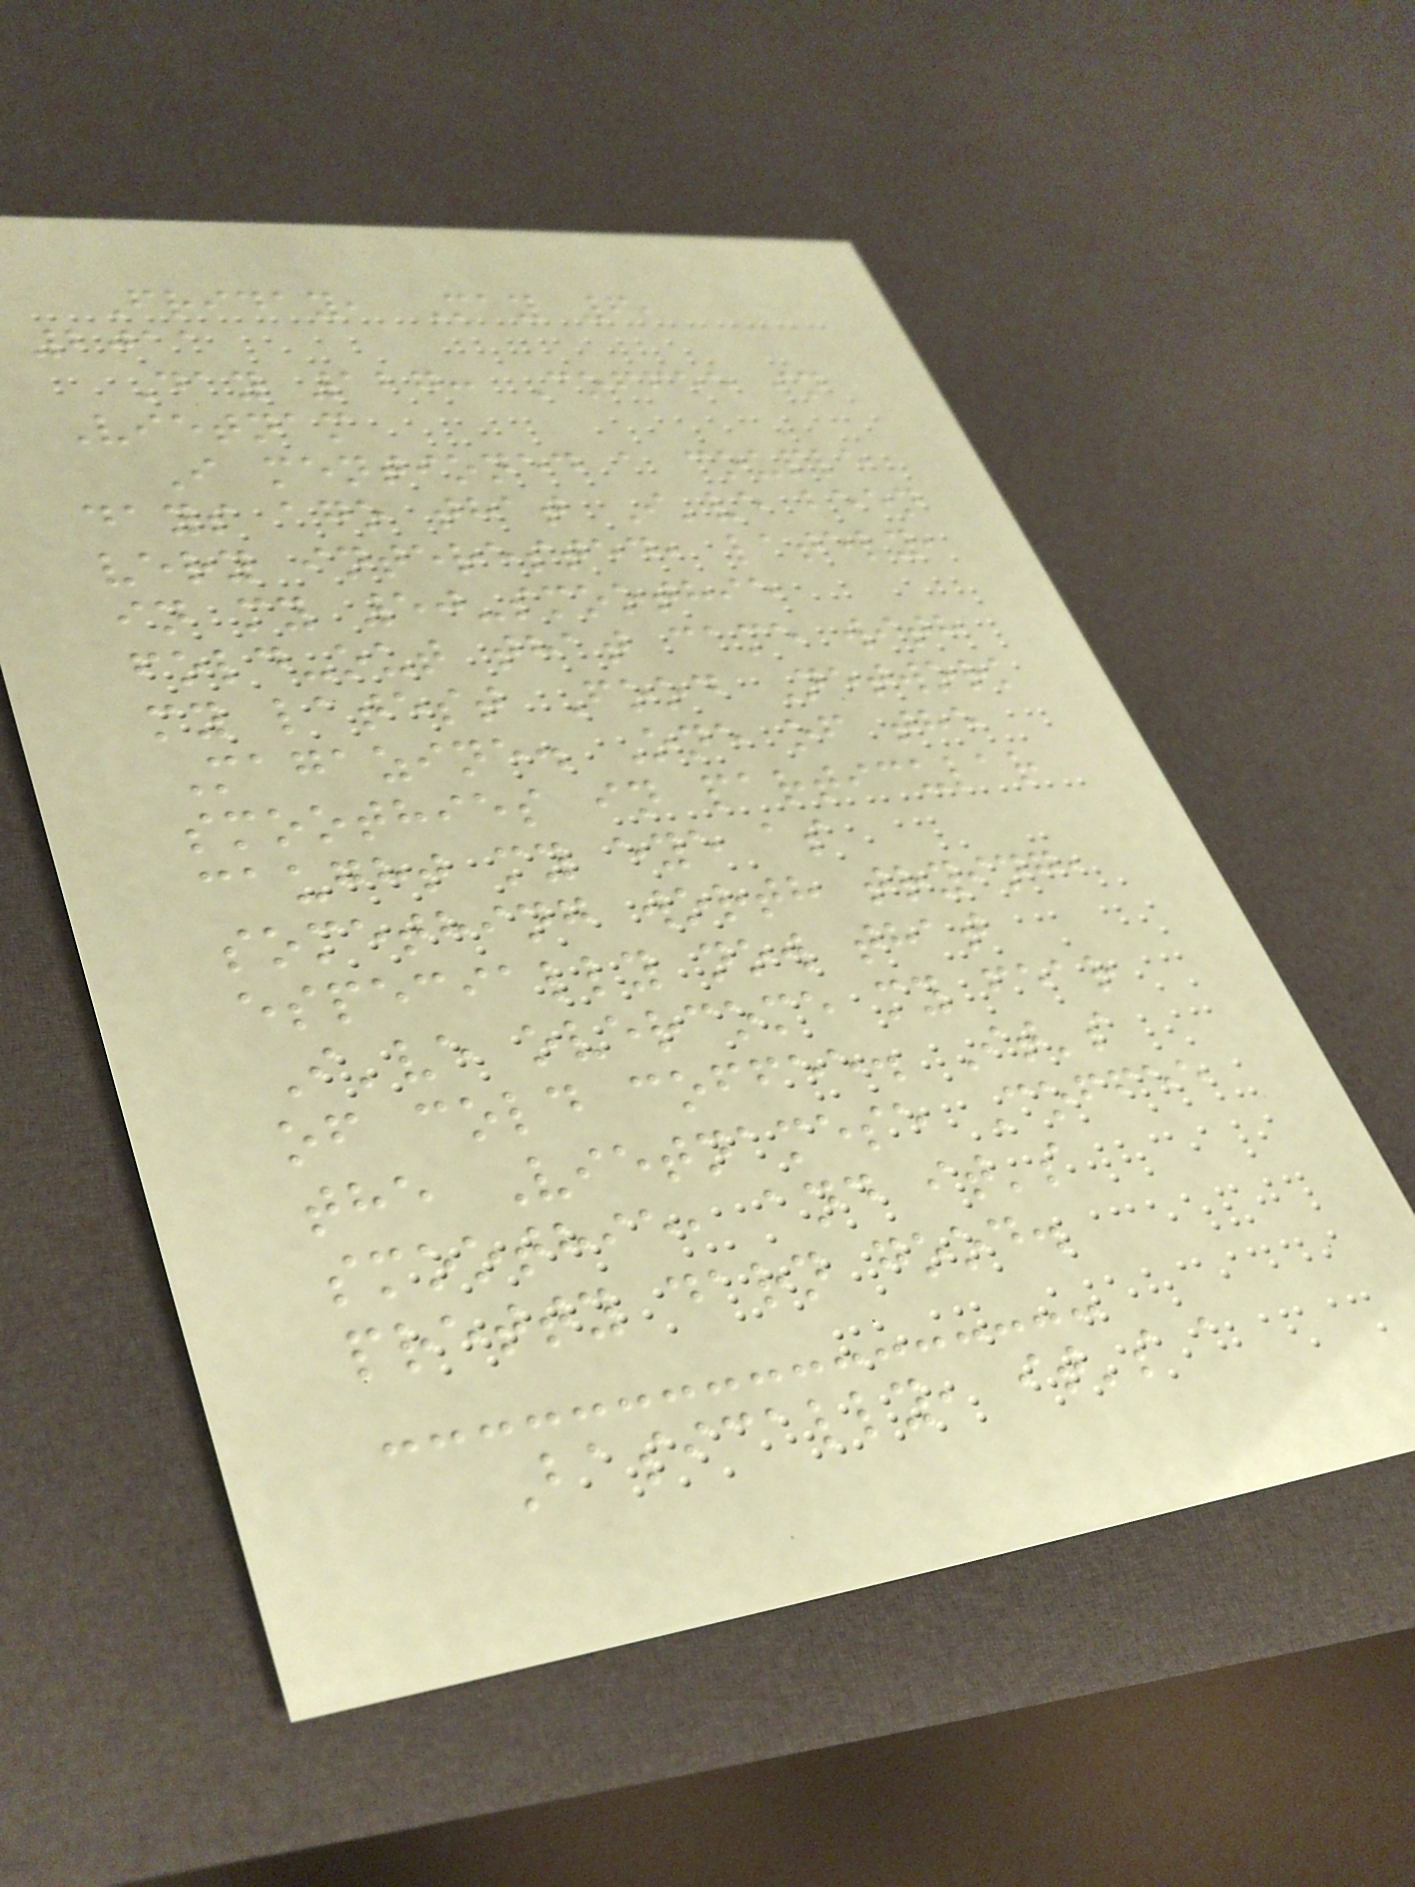Friday, May 6,
2011
Day 127: Coffee in
Vietnam
I mentioned a couple
days ago that I've been
very interested, lately,
in my 50-smoothie
fold-out that came with
my latest Food Network
Magazine. One of the
smoothies in particular
caught my eye as
something worth trying,
especially now that
I've overcome my fear
of cold coffee. It's
the Vietnamese Coffee
smoothie, and it's
pretty darn good.
Basically, it's a
